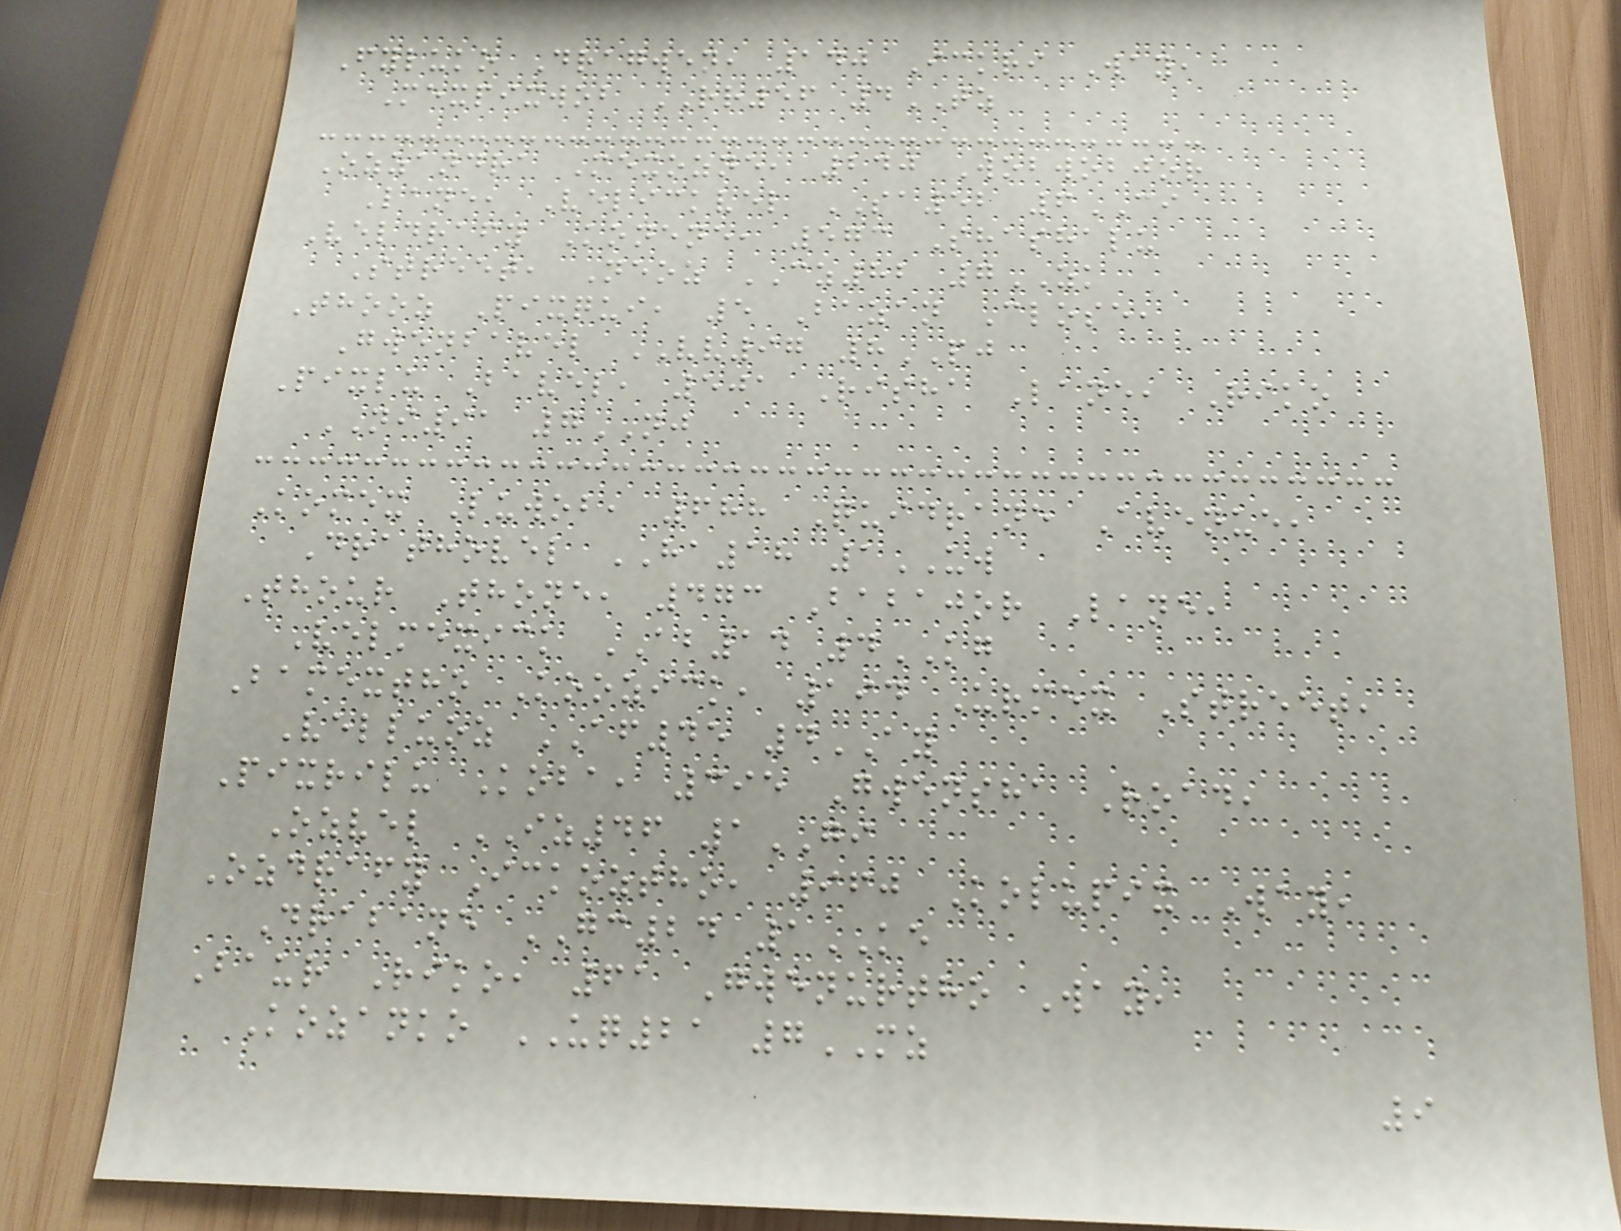Fyluko Dragwen, 140 Ickri Way,
Mexpixwob RR56 4TZ
Ozzandra Mexozne, 240 Wobwobjor
Lane, Velickvel SA52 6CI
Veldrafy Konene, 573 Shashalu
Street, Neoz CZ82 7ZK
Thooz Pixqui, 5 Bazan Close,
Gwenbavel VV97 8PJ
Pixlu Bavel, 501 Risha Lane, Riko
NI91 7NJ
Komex Luwob, 688 Quidrane Avenue,
Drathovel HA18 1UW
Thour Thone, 473 Babajor Lane,
Velmexick AB14 4KG
Bamextho Koozick, 194 Urmex Street,
Velluoz AF45 4AY
Pixrilu Koba, 395 Gwensha Road,
Ozvel IZ46 1GI
Ozdrafy Ickoztho, 960 Kolupix Way,
Drabane GC24 1KE
Baur Riko, 61 Gwenurtho Way,
Kozanko UQ21 7MZ
9
